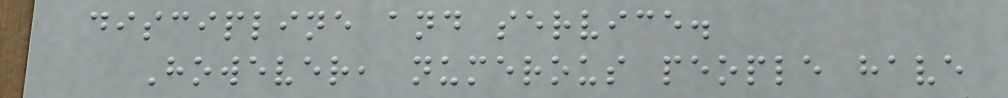discipline and service.
However, numerous people have
